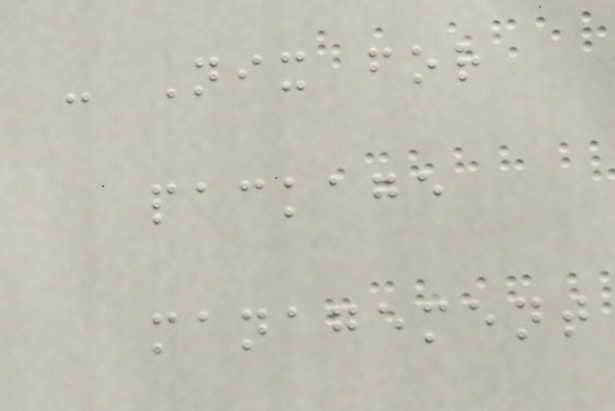- Nix for
package
management
